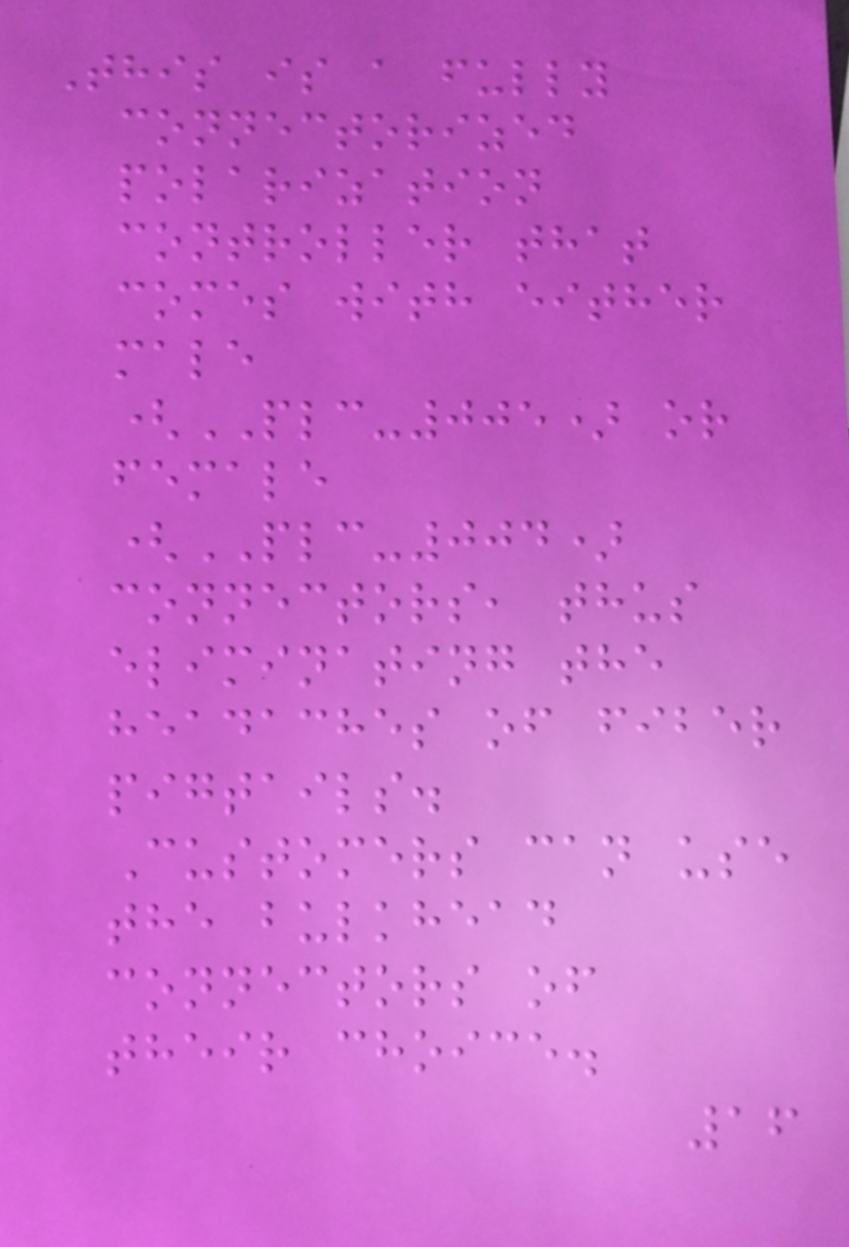This is a fully
connectorized
polarization
controller that
comes with either
male
(PLC-005) or
female
(PLC-004)
connectors, thus
eliminating the
headaches of fiber
pigtails.
Customers can use
the bulkhead
connectors of
their choice.
16
